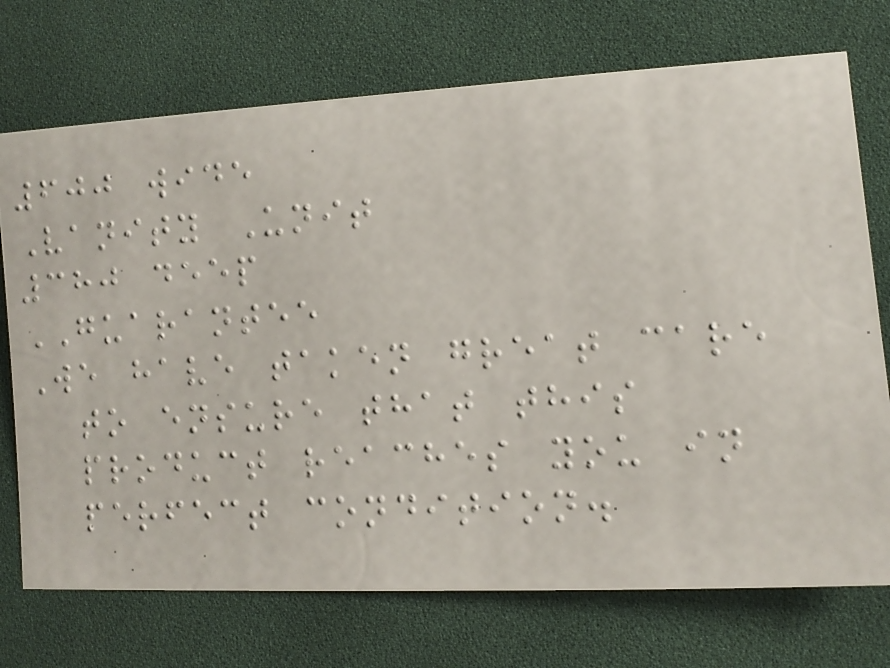600 wide
Vanity Unit
380 deep
GUARANTEE
We have taken great care
to ensure that this
product reaches you in
perfect condition.
